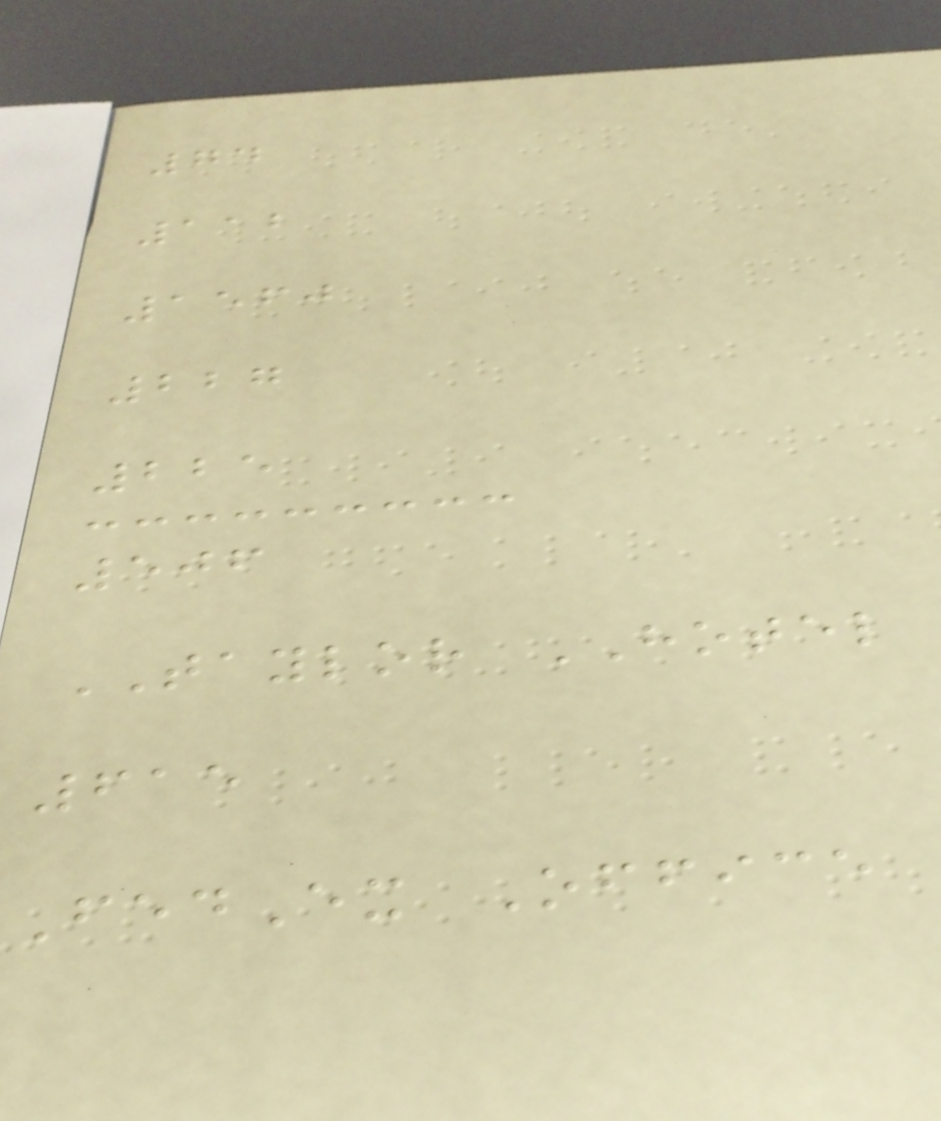74
112
1560
227
225
506
TAYLOR HOTEL
615
FedEx Office
